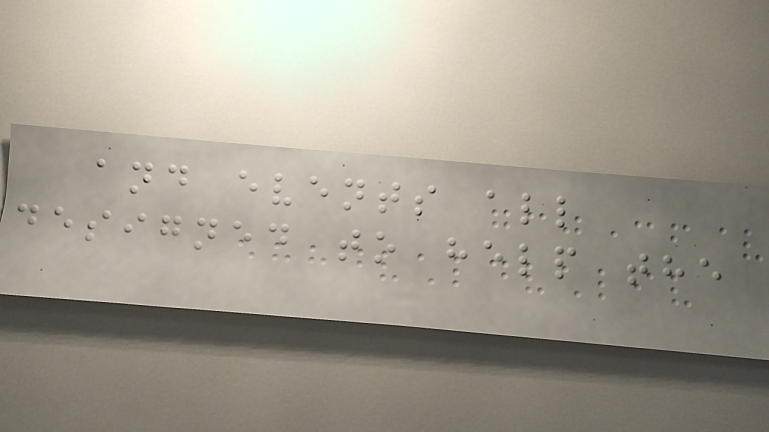and events all
designed to help the
